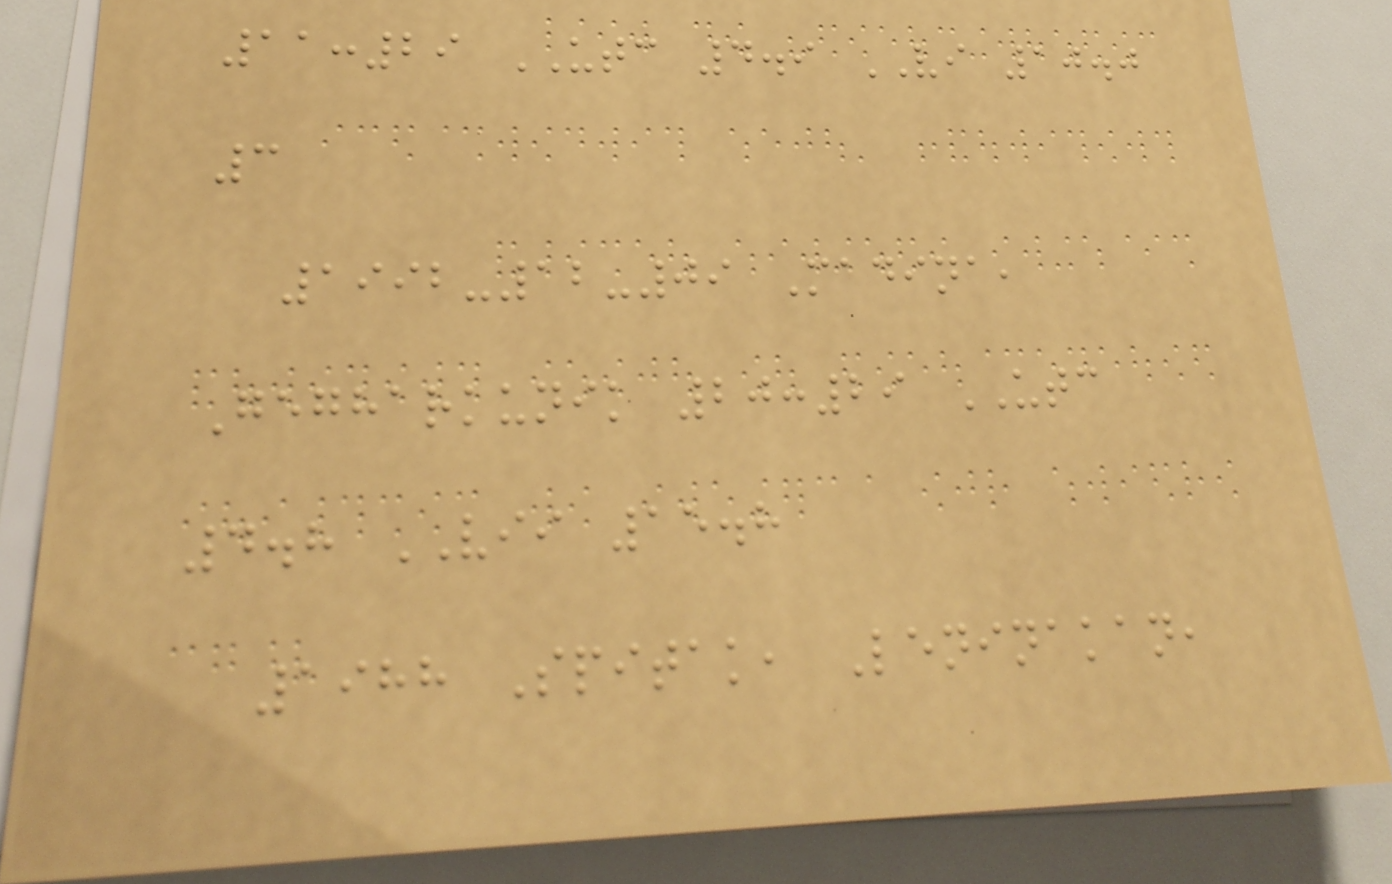11:29 UTC 4.9 VI 10.0
3
1992-12-09 Madina,
Gegharkunik 20:29 UTC
4.8 VII 15.8
1988 Spitak, Leninakan,
